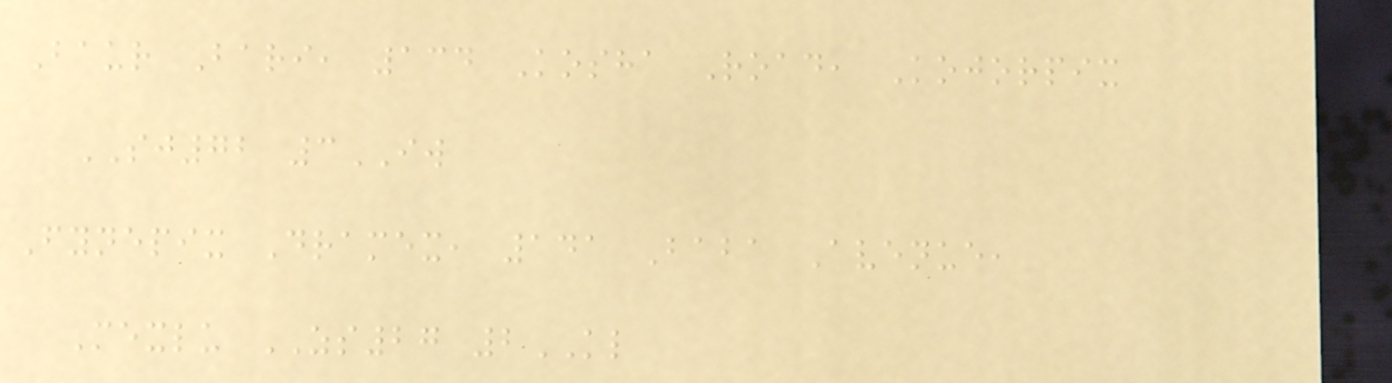Baur Bari, 134 Kosha Road, Kojorpix
SJ72 3IW
Fynepix Dramex, 141 Baba Avenue,
Mexlu ZS27 2KL
